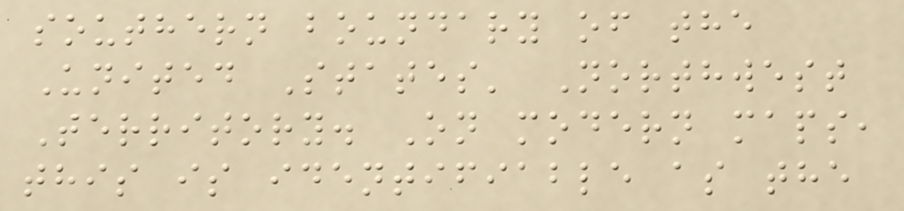southern boundary of the
United States' Northwest
Territory. On modern maps,
this is identifiable as the
